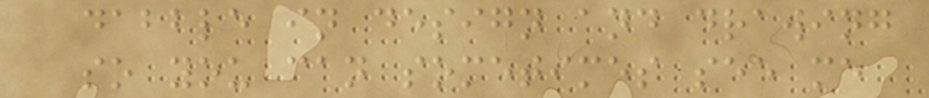dabble in design and drawing
so you can sometimes see me
